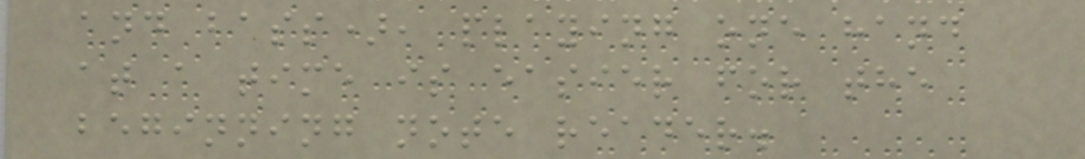and bass), playing one hand
at a time is easier for the
beginning note reader.
